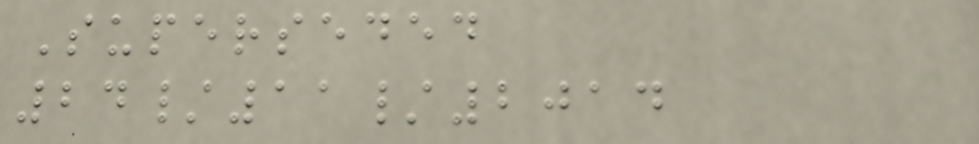Superseded
24/11/2014
